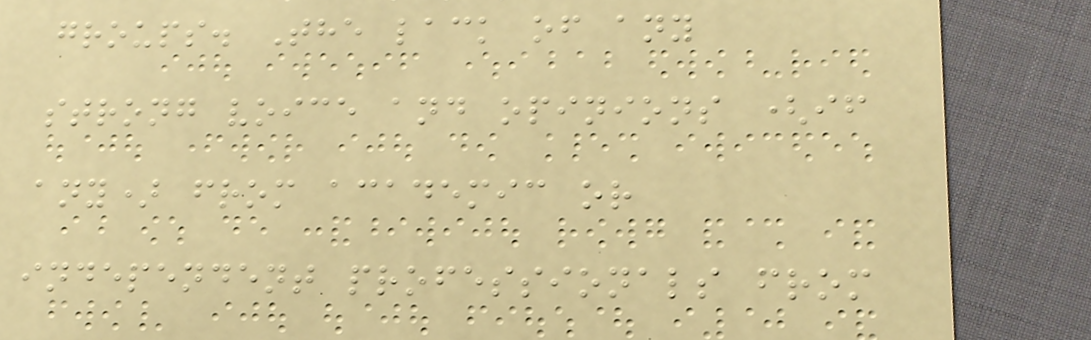groups. The lack of any
strong voice and opinions (if
any) from academic or
independent professionals from
